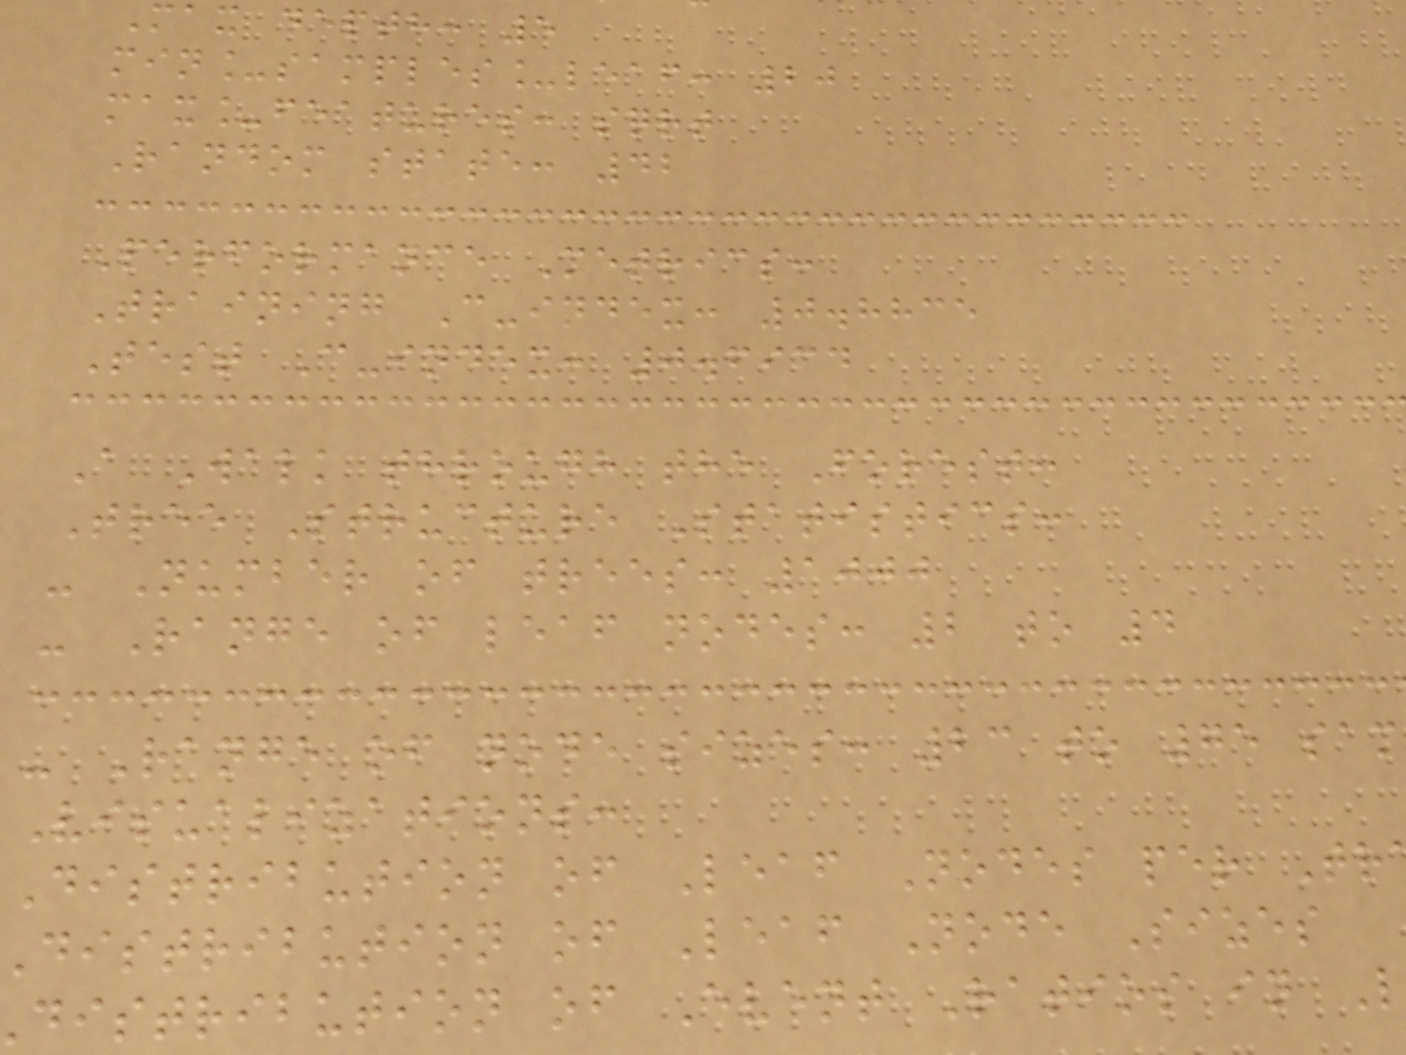Max depth: 5
min_samples_leaf: 20
max_features: sqrt
Random state: 42
Performance Metrics:
Training C-index: 0.8835
Test C-index: 0.6934
A Walk through the Forest:
Tree Structure Statistics:
- Number of trees: 1000
- Range of leaf nodes: 2 to 4
- Range of node sizes: 23 to 75 sam
Visualizations:
Distribution of Leaf Nodes per Tr
distribution of Leaf Node Sizes
distribution of Event Ratios in L
